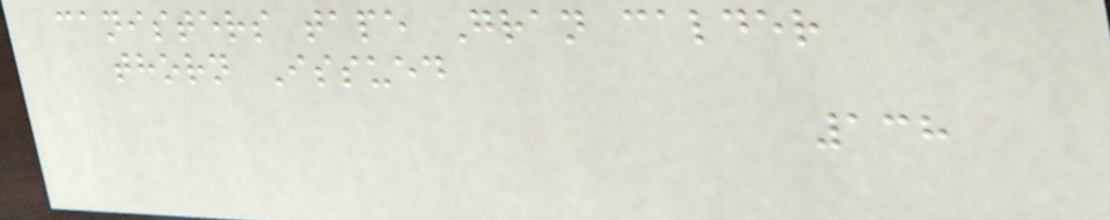canisters tape Gran calder
thorn Issued
138
